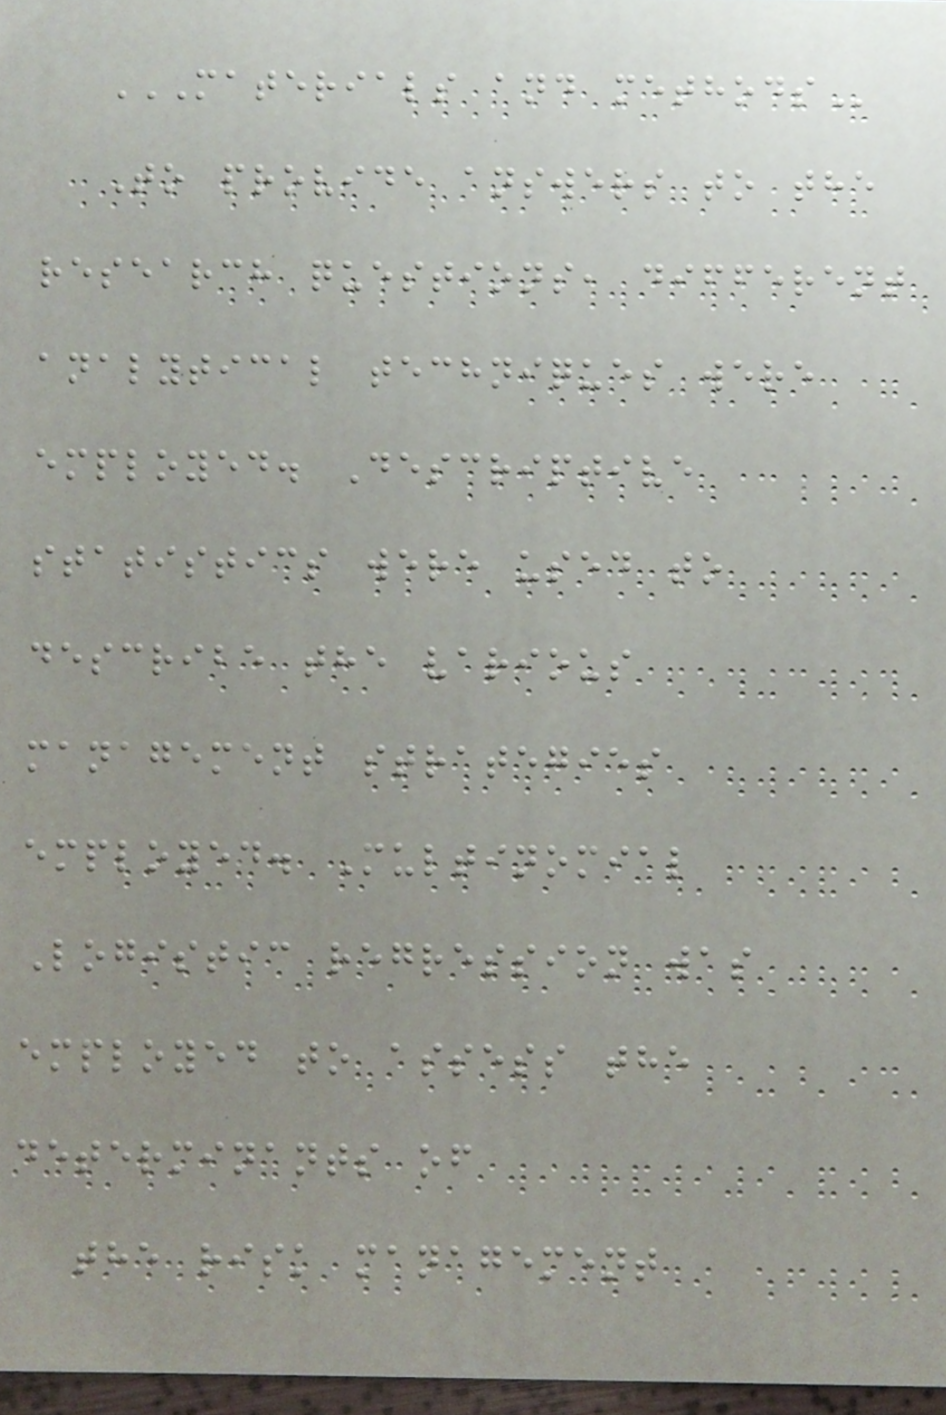MATERIALS AND METHODS
To provide answers to the
research questions, different
analytical techniques were
employed. Descriptive
statistics were used to
describe the various
management strategies
employed. Multinomial
Logistic regression was
employed to assess the
determinants of
the risk management
